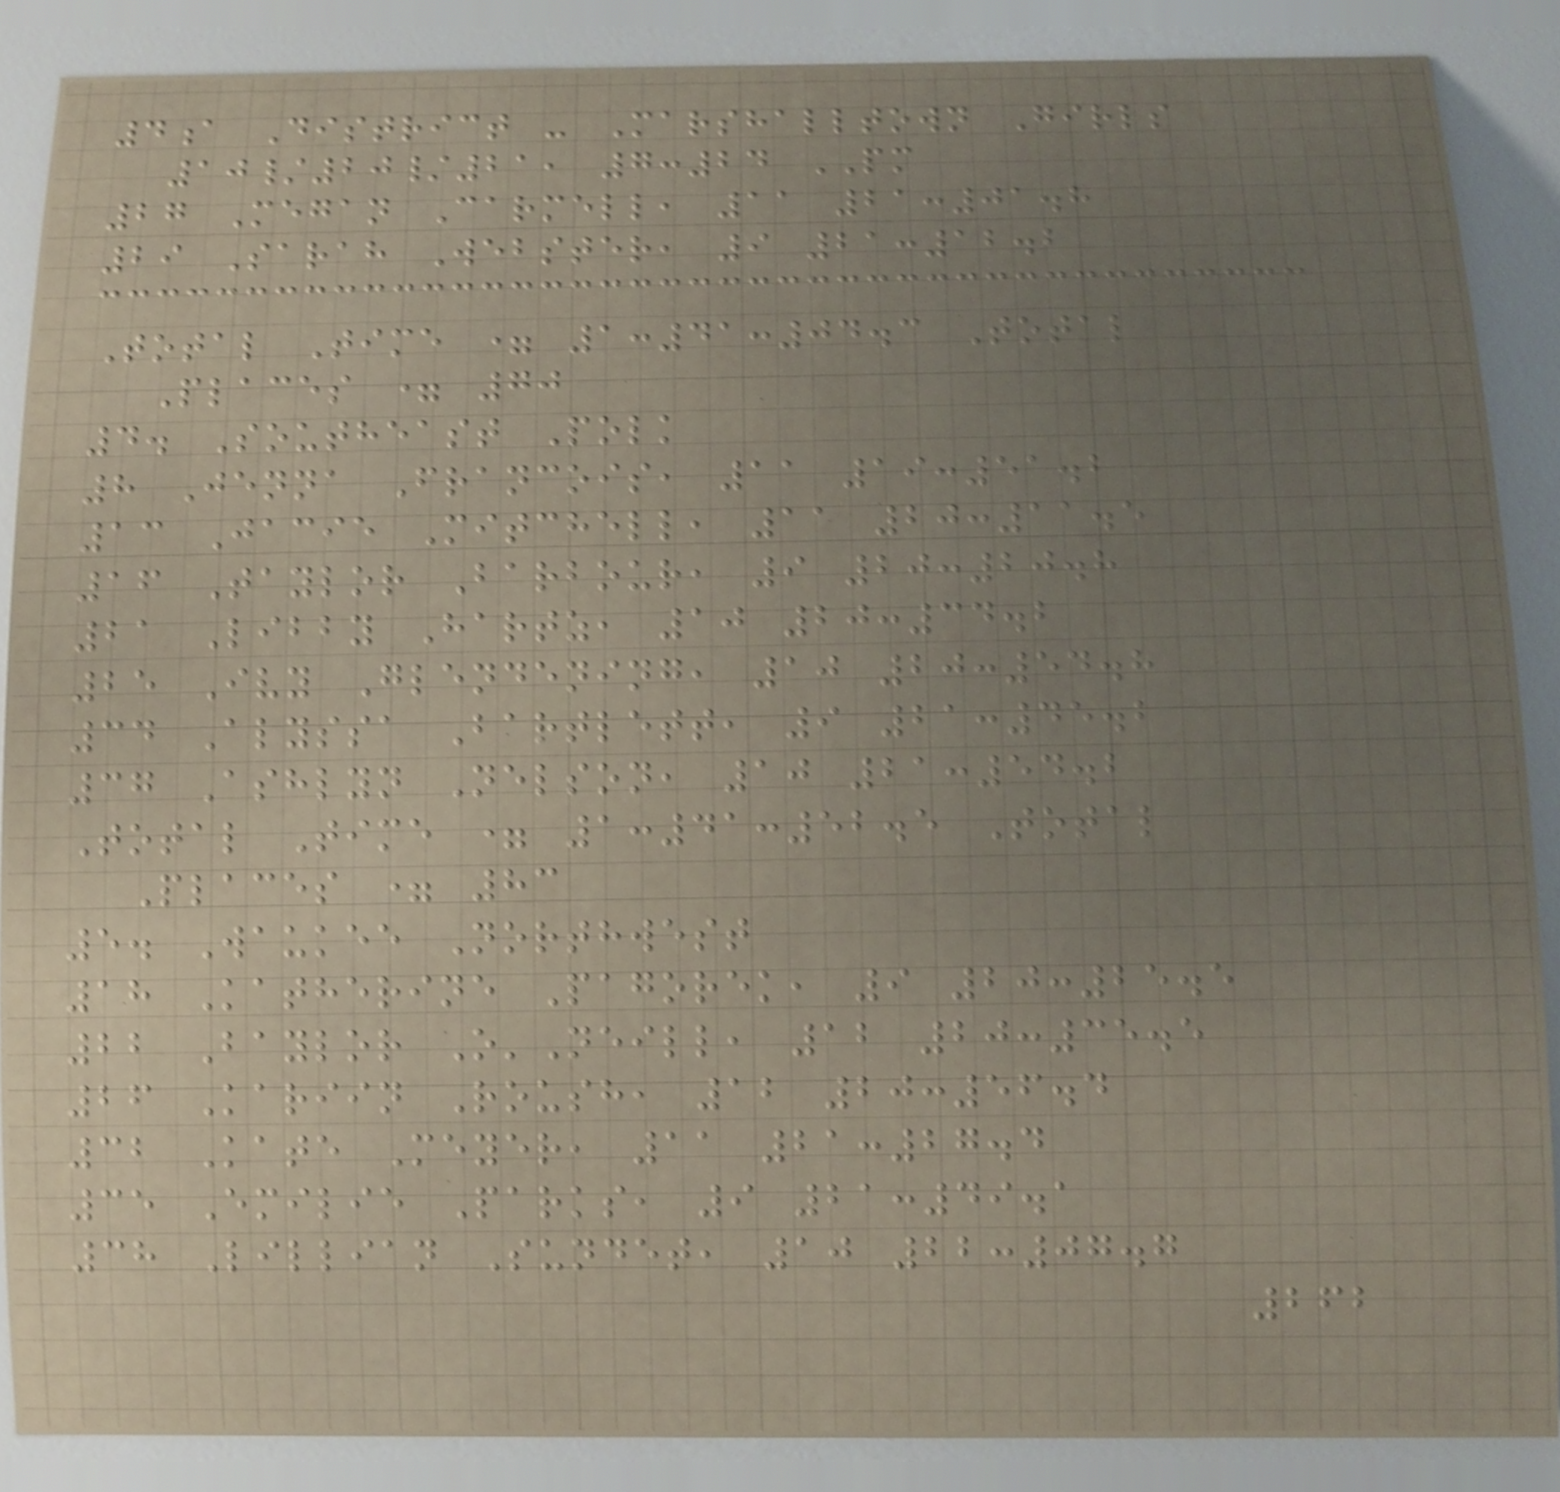4a District - Marshalltown Girls
10/20/21, 7:24 PM
27 Megan Carmell, 11 21:01.8
29 Sarah Webster, 9 21:12.2
Total Time = 1:41:04.3 Total
Places = 70
4. Southeast Polk
8 Jenna Francois, 11 19:51.2
13 Jacie Mitchell, 11 20:11.5
16 Taylor Barbour, 9 20:20.8
21 Libby Hartz, 10 20:34.2
25 Ivy Glendening, 10 20:54.8
34 Alyssa Bartlett, 9 21:45.2
37 Ashlyn Nelson, 10 21:54.2
Total Time = 1:41:52.5 Total
Places = 83
5. Waukee Northwest
18 Katherine Pagorek, 9 20:25.5
22 Baylor O'Neill, 12 20:35.5
26 Kariin Roush, 12 20:56.4
32 Kate Meyer, 11 21:27.4
35 Emilie Parks, 9 21:49.1
38 Lillian Sundet, 10 22:07.7
262
